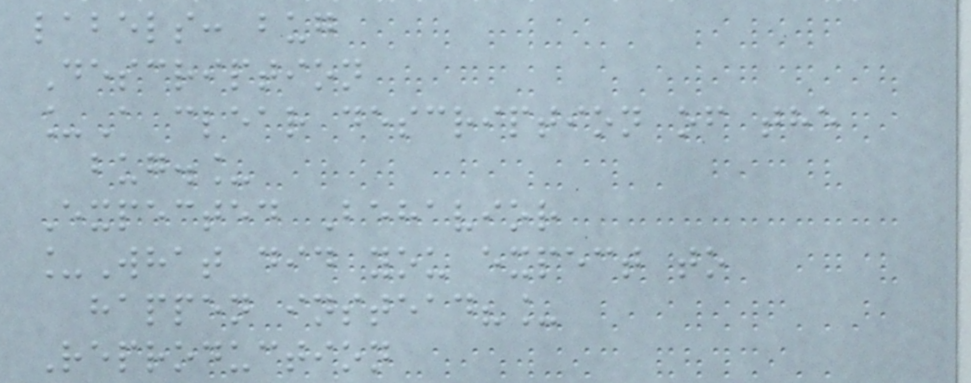labels: bug
Description
_A clear description of the
bug._
Expected Behavior
_What did you expect to
happen instead?_
Reproduction
